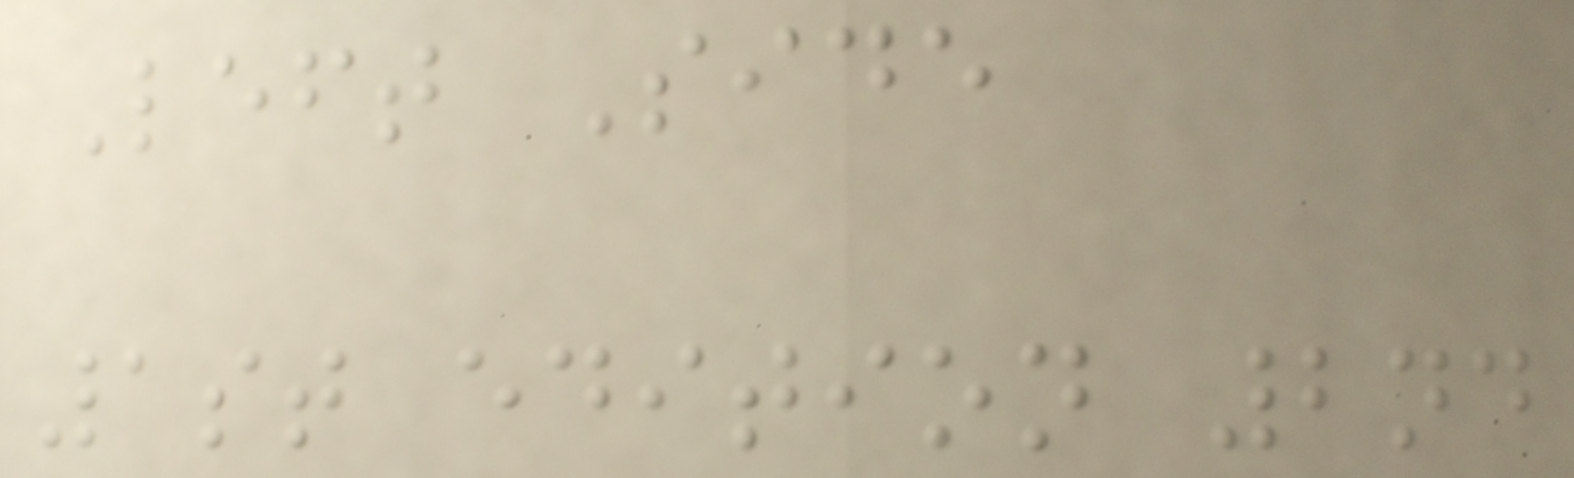Left Side
1st edition 2nd
